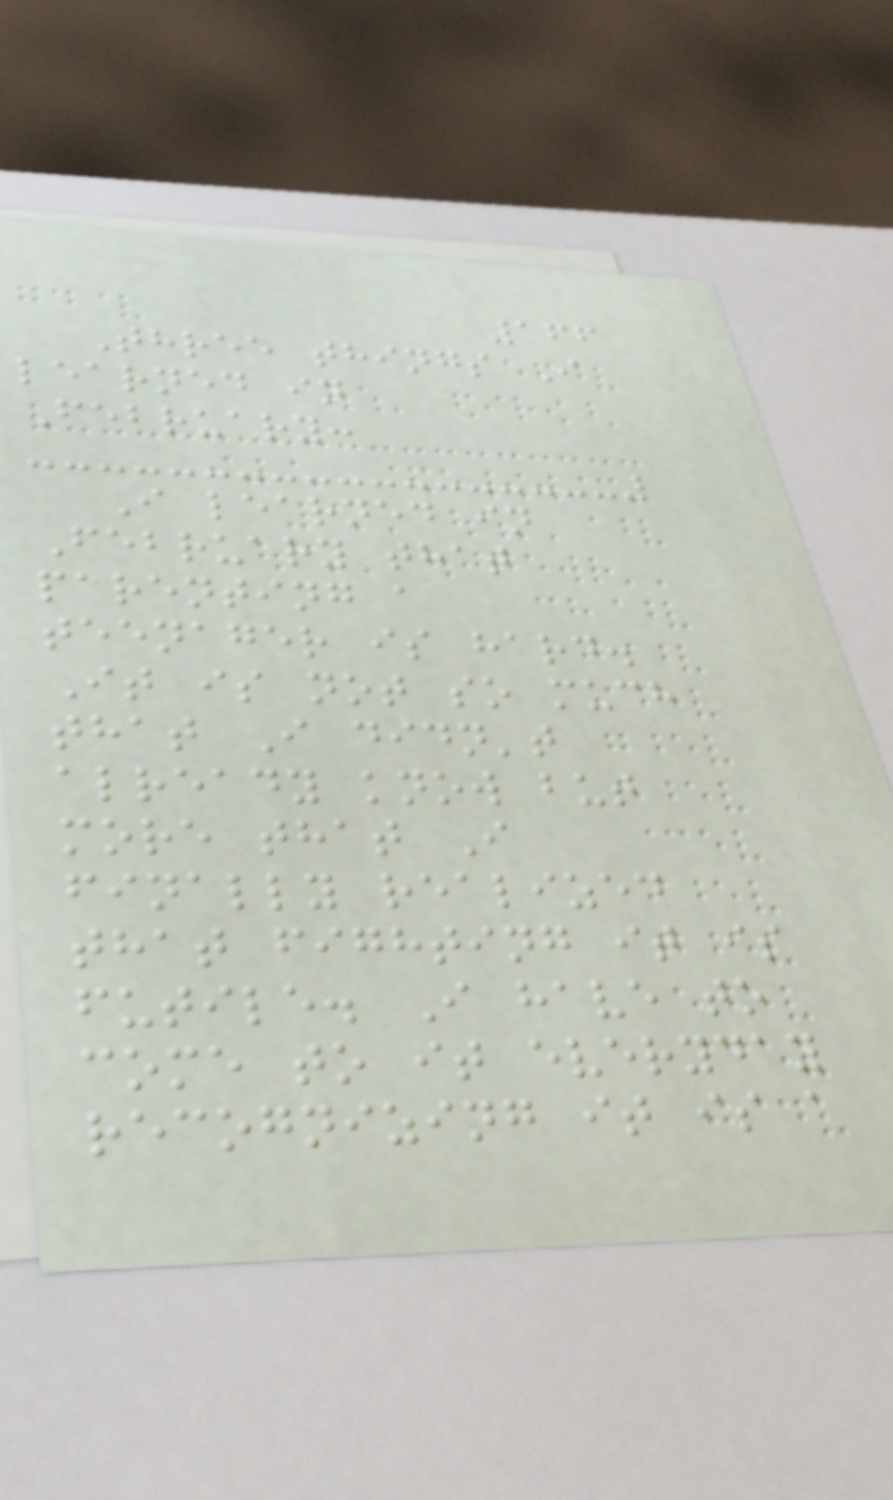166
Three things I
learned in
February:
I learned in
February that
parenting a
teenager is hard.
It is not so much
that I didn't
already know but
more that I
finally realized
that fighting it is
futile. I have to
come to it everyday
recognizing it is a
